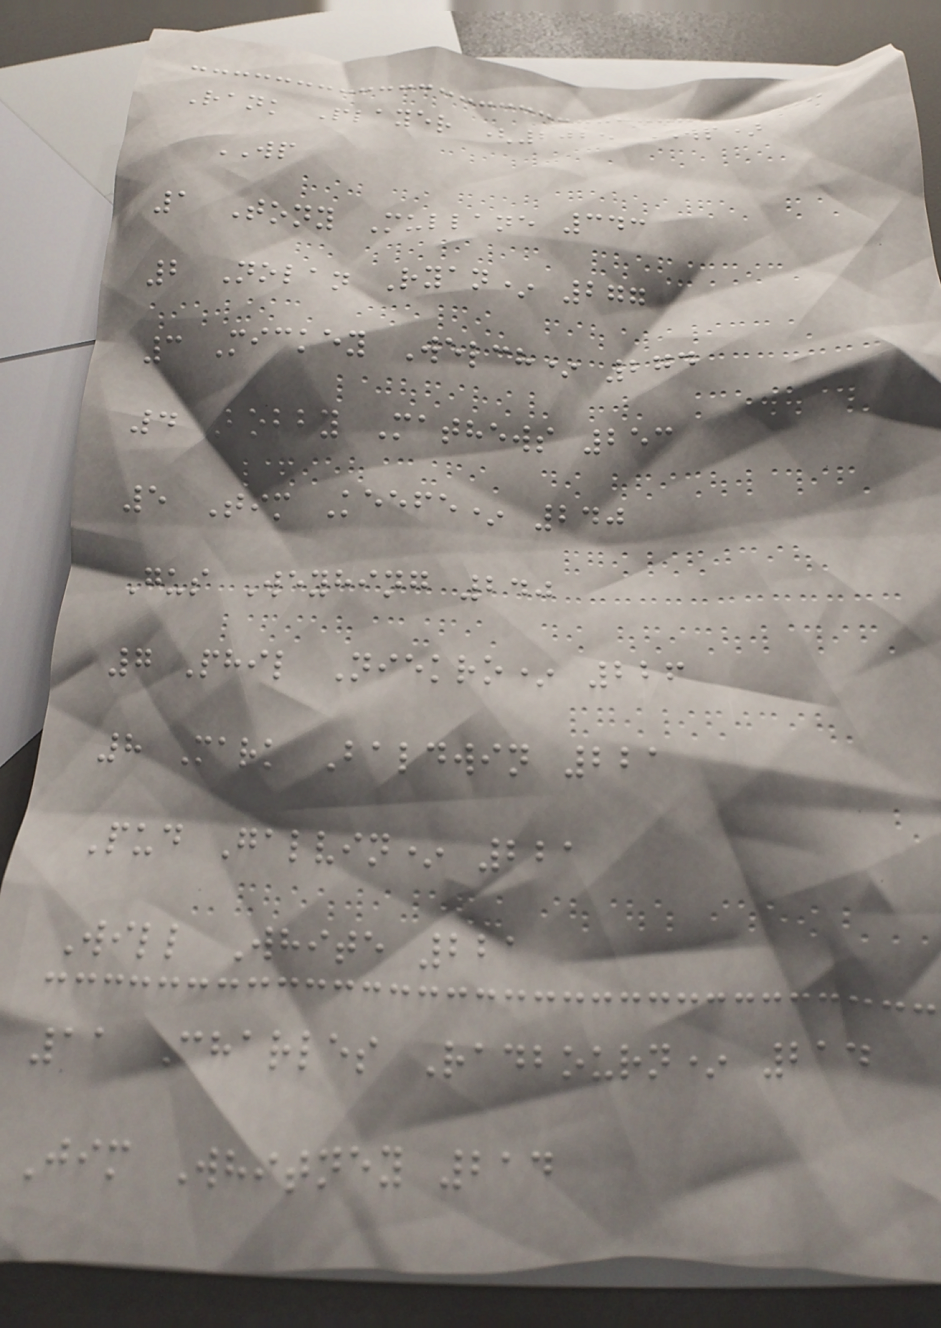Rank Player (2025 WP)
WP
1 Tony Mullane 343
2 Nolan Ryan* 277
3 Mickey Welch* 274
4 Bobby Mathews 253
5 Tim Keefe* 240
Gus Weyhing 240
7 Phil Niekro* 226
8 Mark Baldwin 221
Pud Galvin* 221
Will White 221
11 Charles Radbourn* 214
Jim Whitney 214
